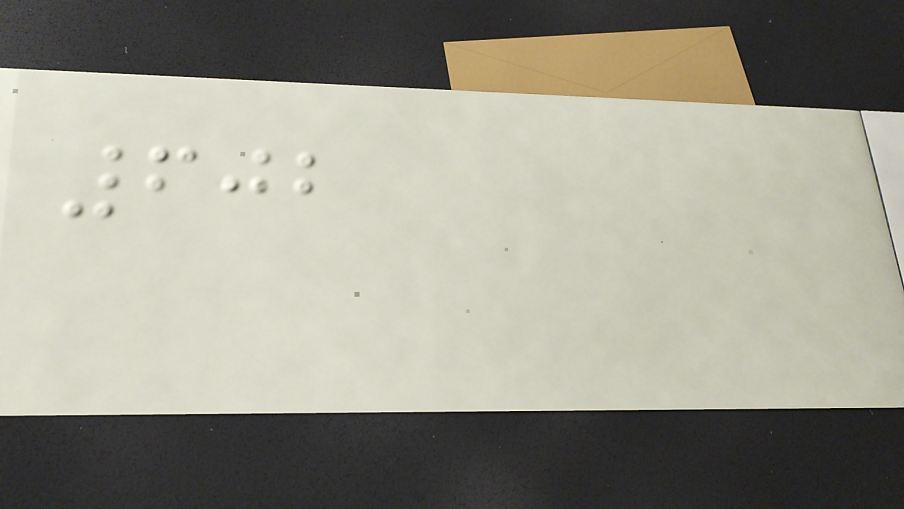602
